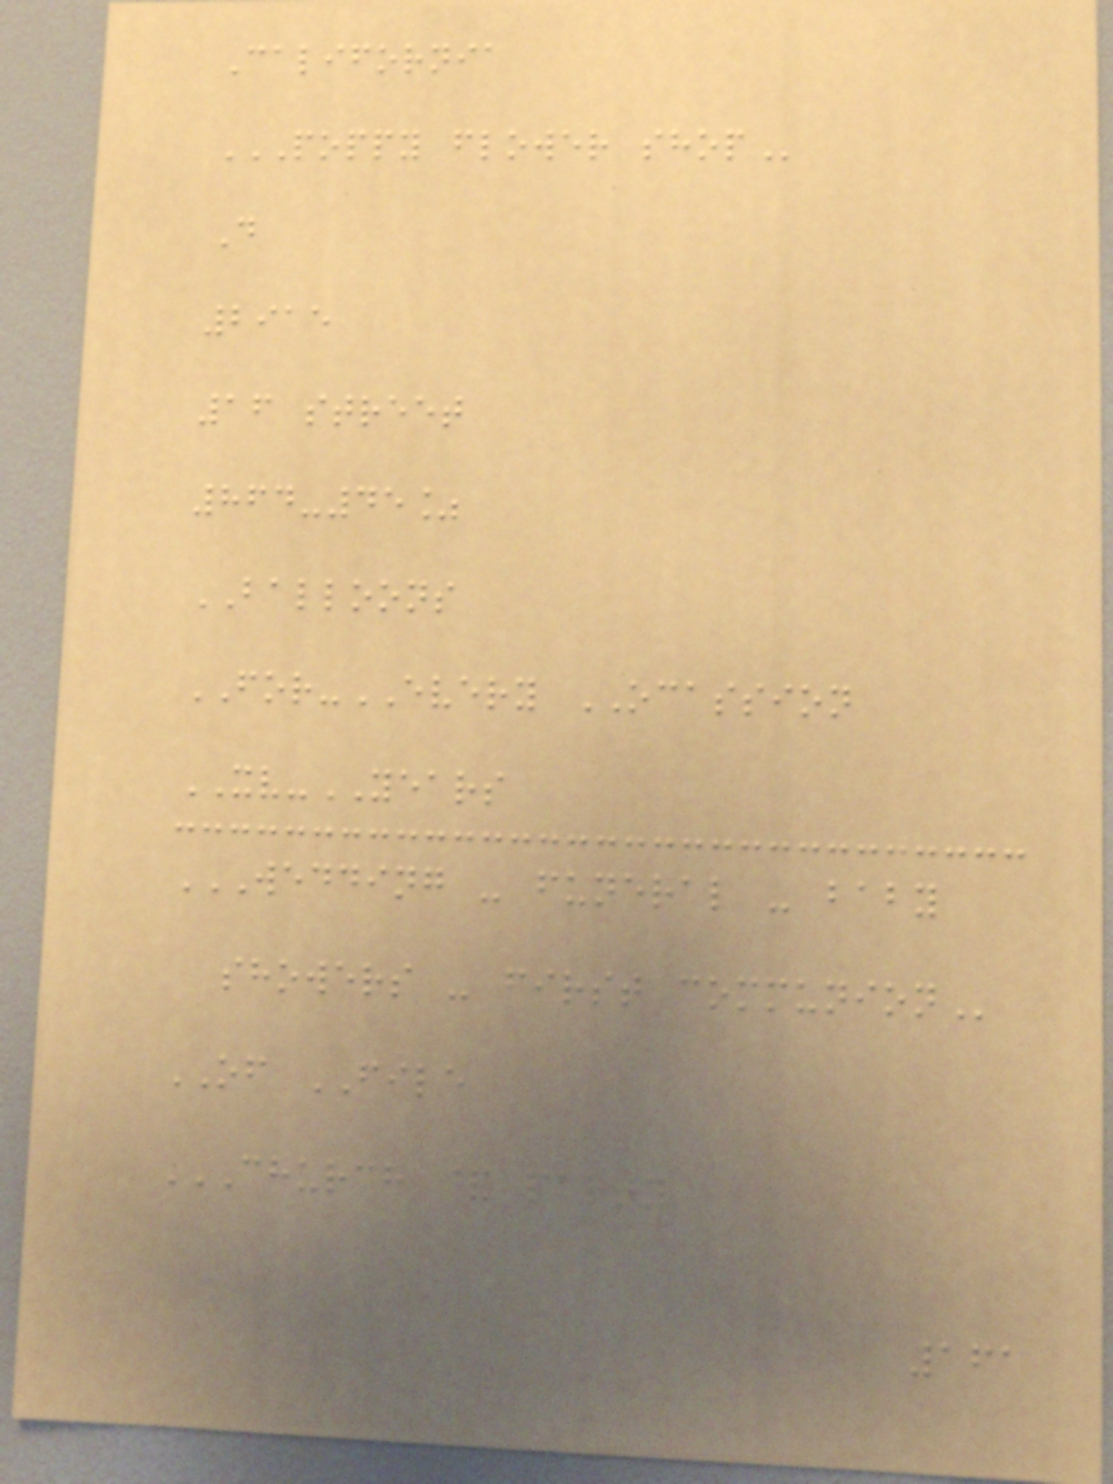California
POPPY FLOWER SHOP
D
2915
16 street
864-45%
BALLOONS
FOR-EVERY OCASSION
XV-YEARS
WEDDING - FUNERAL - BABY
SHOWERS - FIRST COMMUNION
OF FILE
CHURCH & PARTY
161
